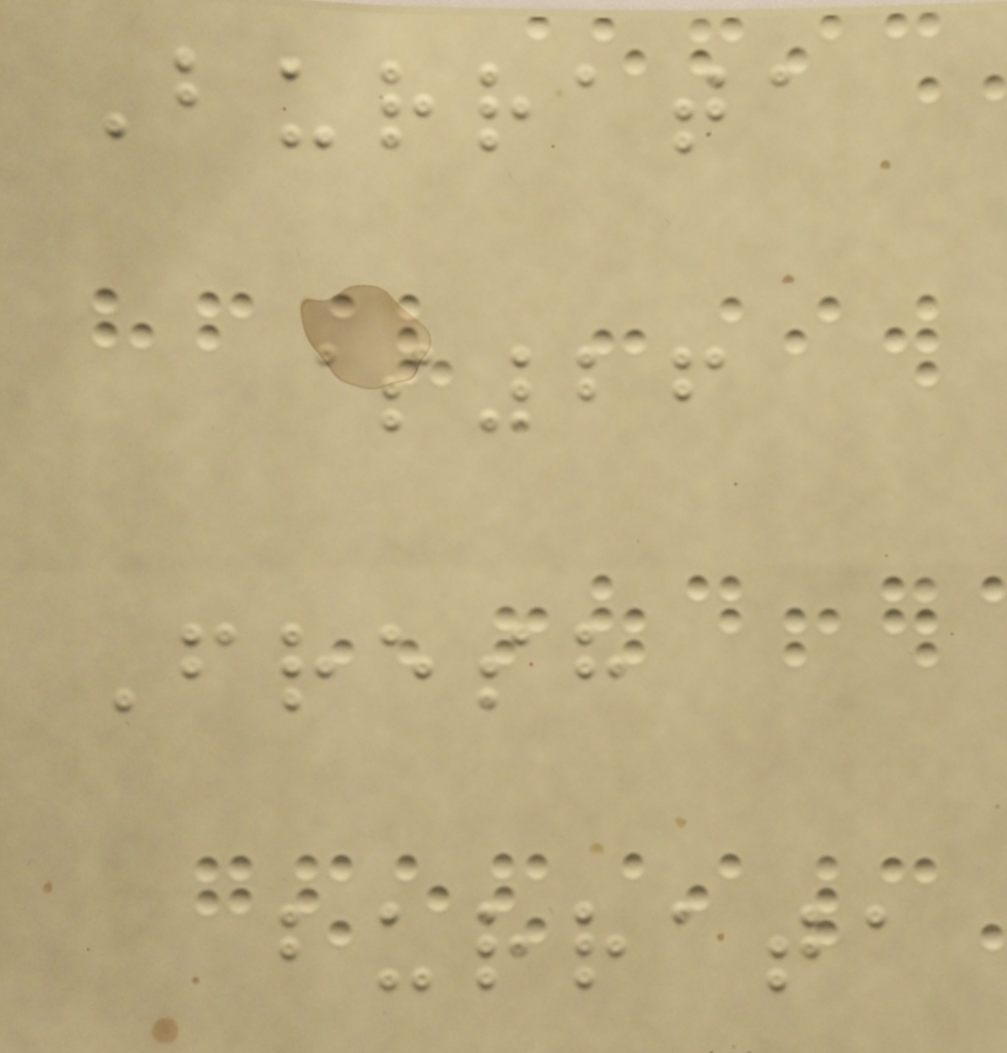Burrata
$26
Fresh
burrata
